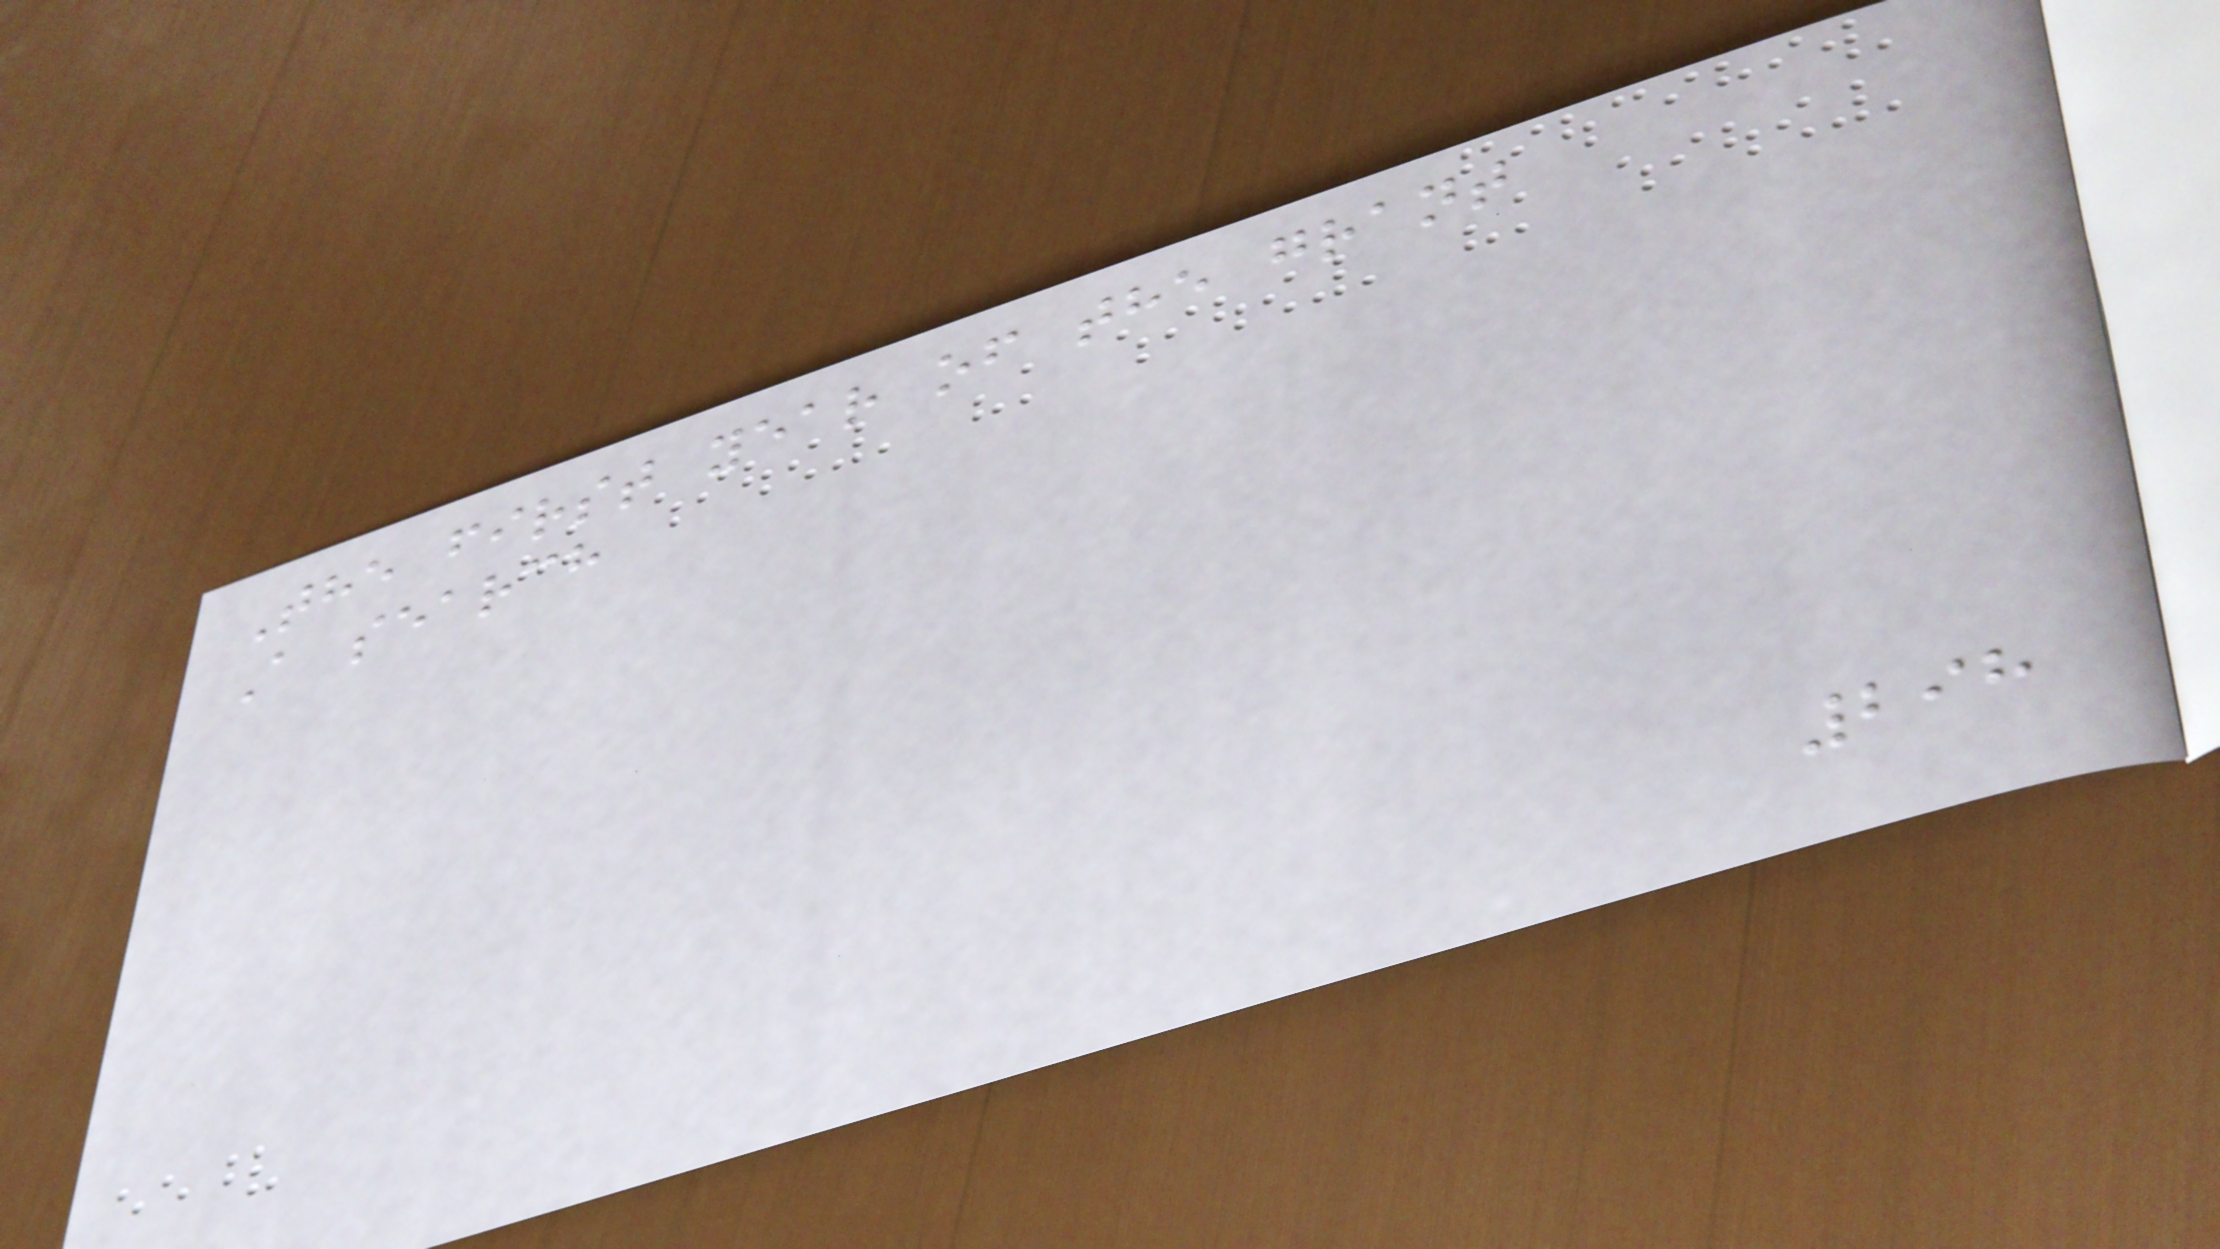The first year of the grant
A search
298
